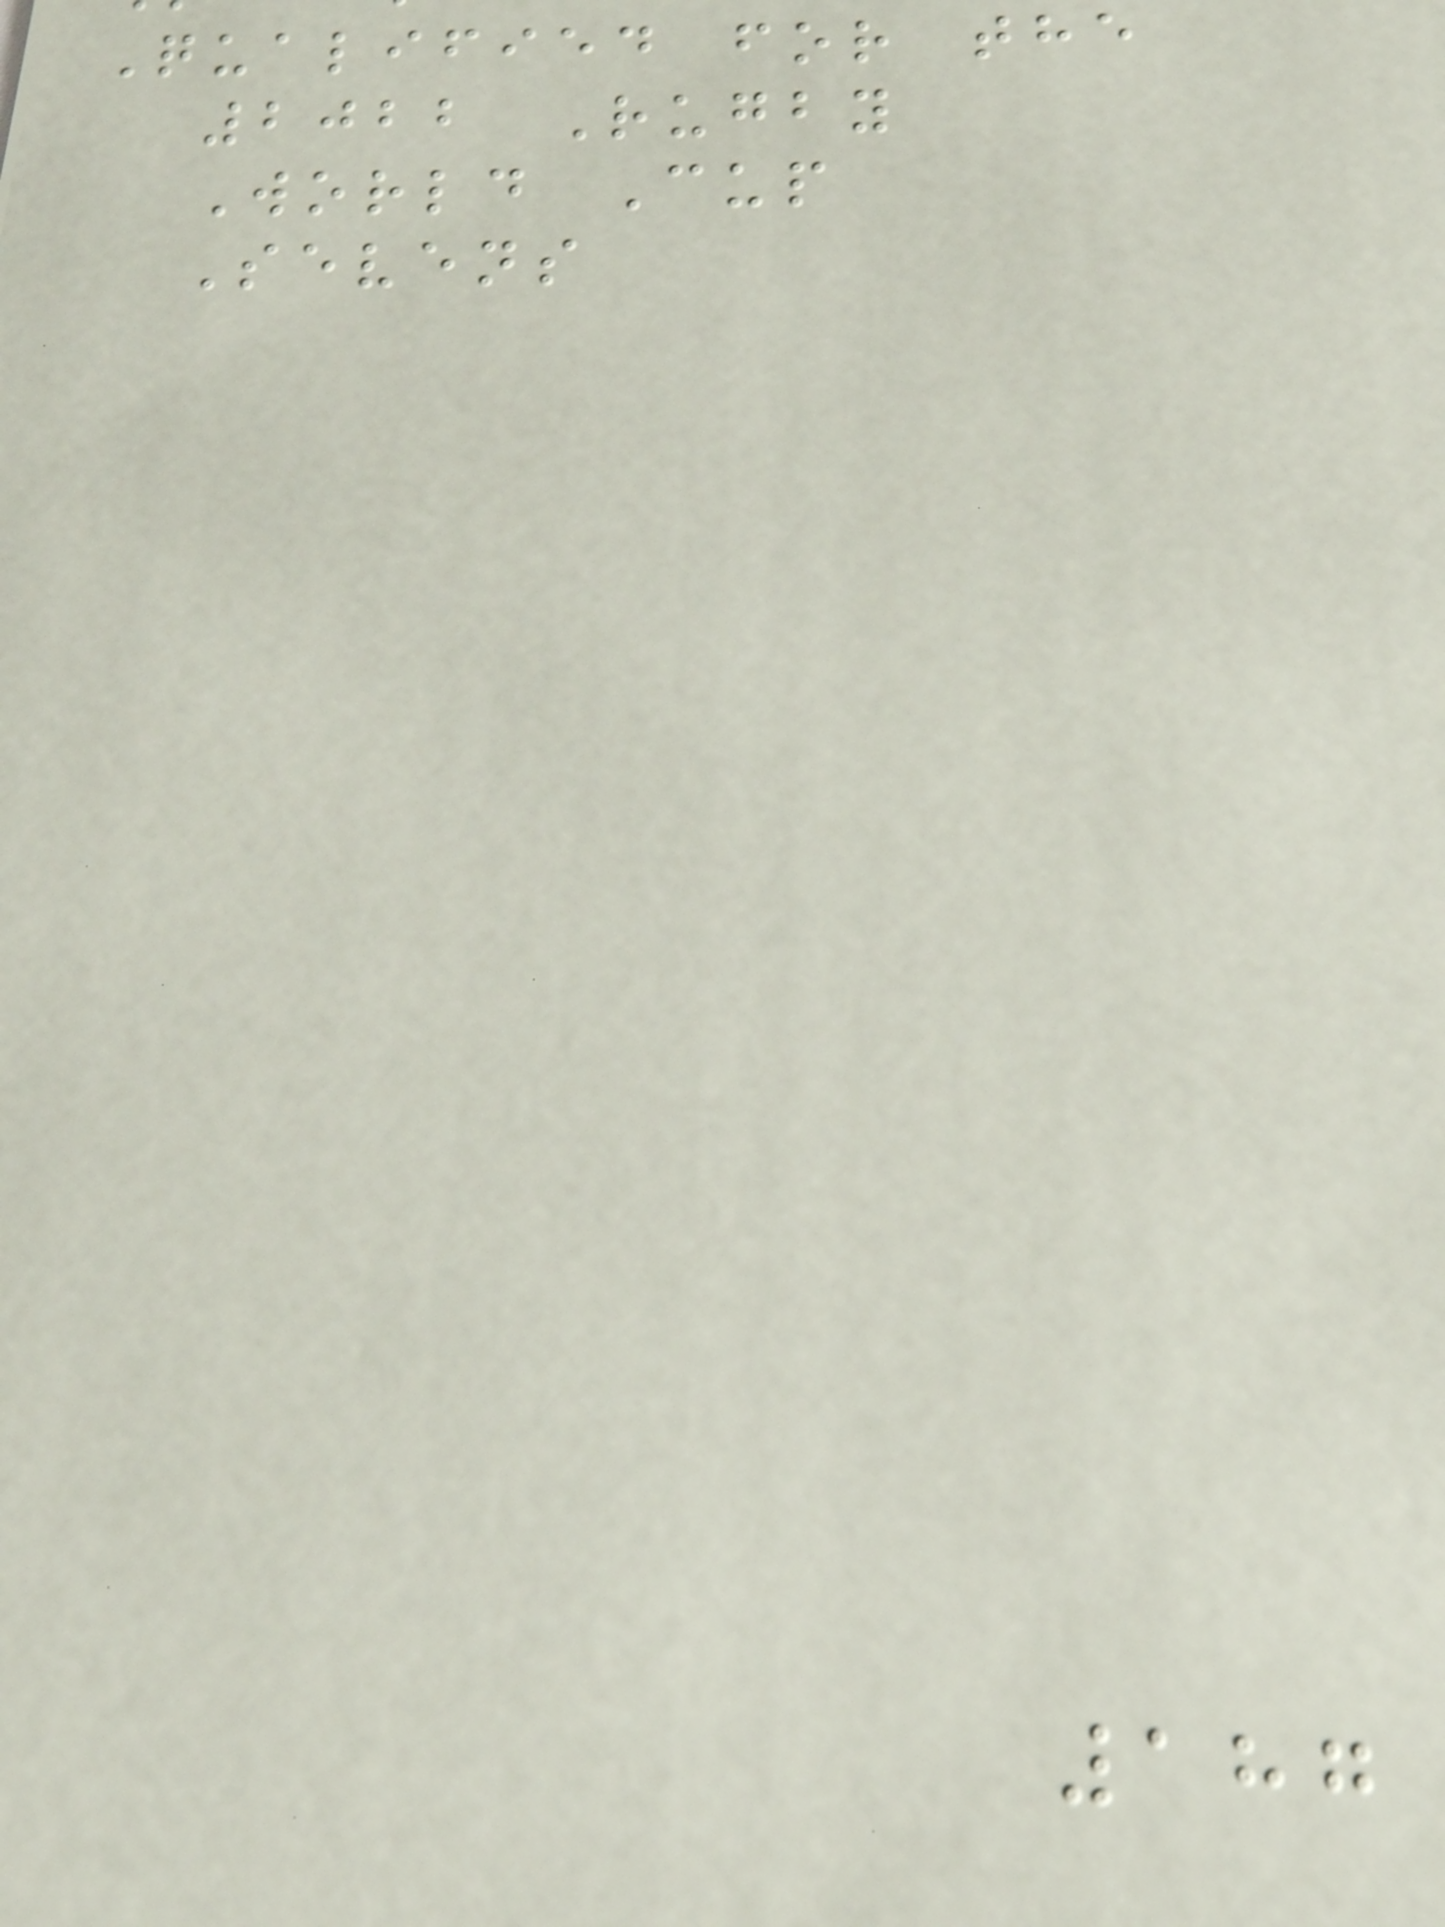Qualified for the
2022 Rugby
World Cup
Sevens
187
